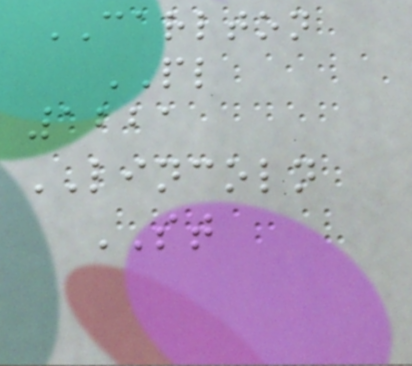CARLTON
PL
1221
LINCOLN
ST
